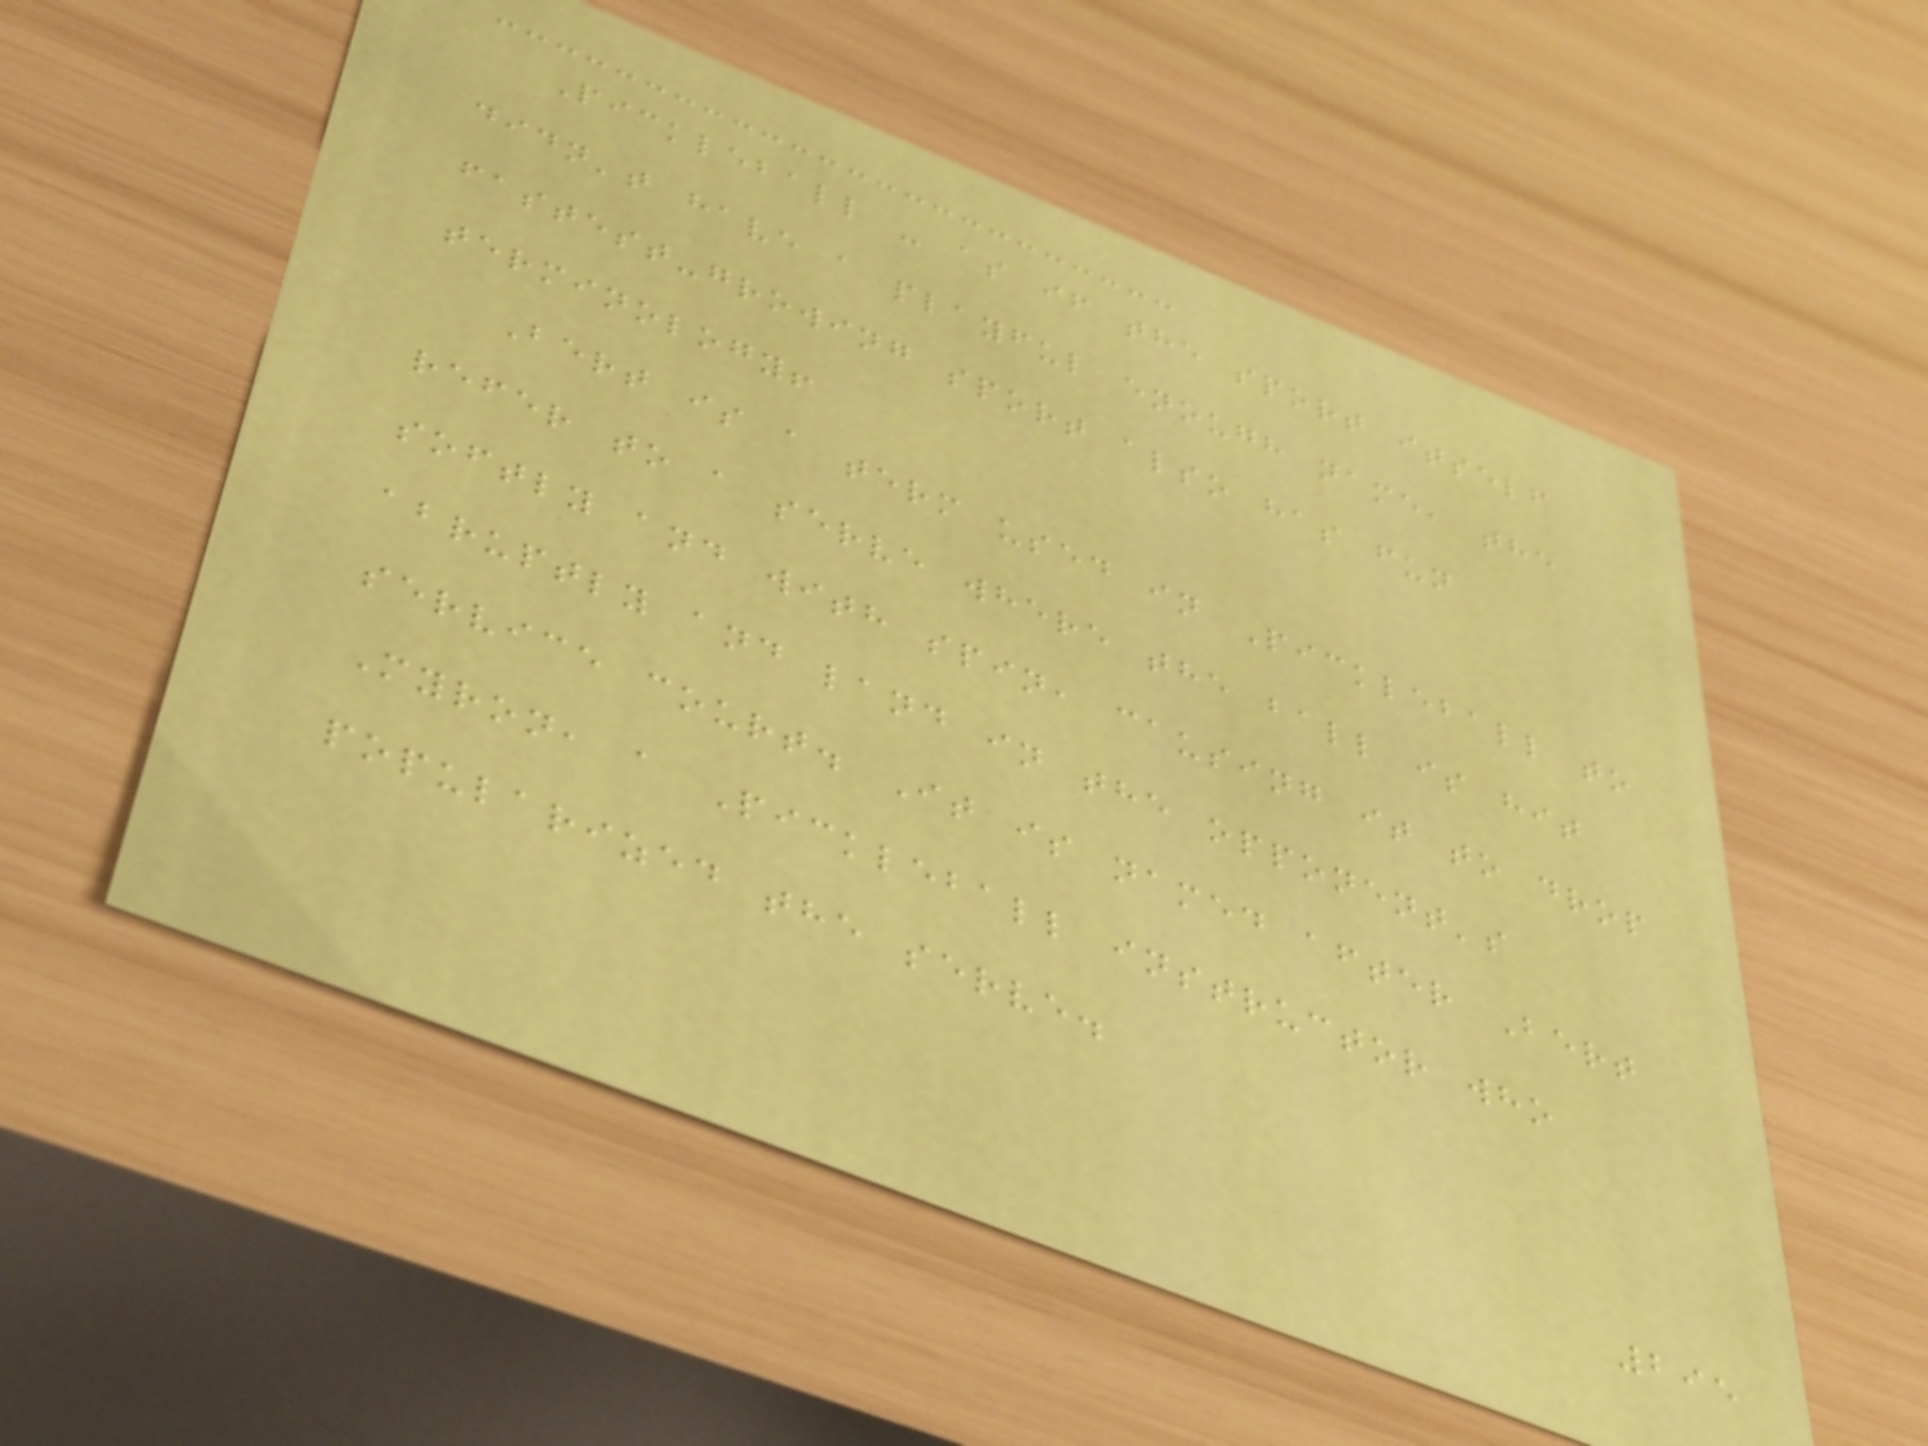Pickleball - as if the sport itself
didn't have a playful enough name, the
fastest-growing sport also has fun
terminology!
Bert is a term used in Pickleball to
refer to a serve where the ball is hit
softly and with spin, causing it to drop
abruptly and land in the opponent's
service court. It is named after Bert
Myron, a Pickleball instructor who
popularized the serve.
295
